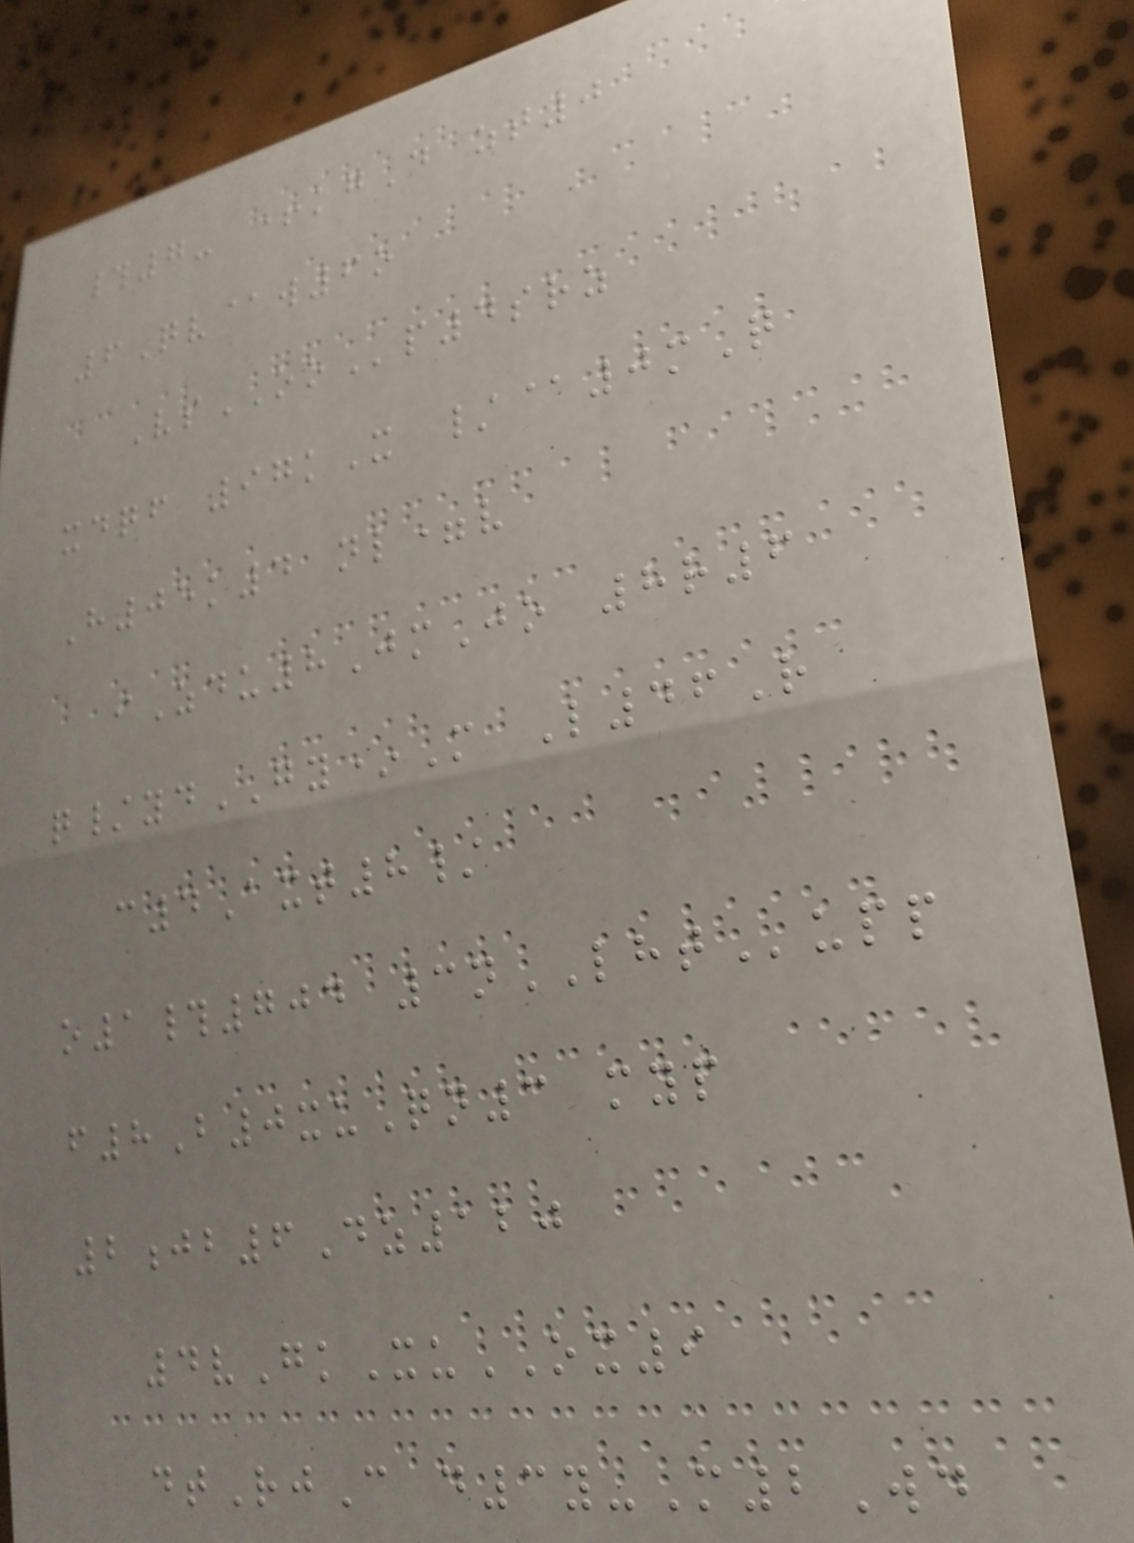#7- +kgD zt0
6Qv@w6o
VsOOp4srz
xdqf 97kX /@0mQ
H05k4 nl=v
iZdu8JmJo 8r6
q/ydGY*M L46R
c4Axt8/
o1#704 3nLHTupp
f8B0xuQn3 myp
2jb6Dz120
4vGkXuOX9
dtRjC d3y-M2Wd
